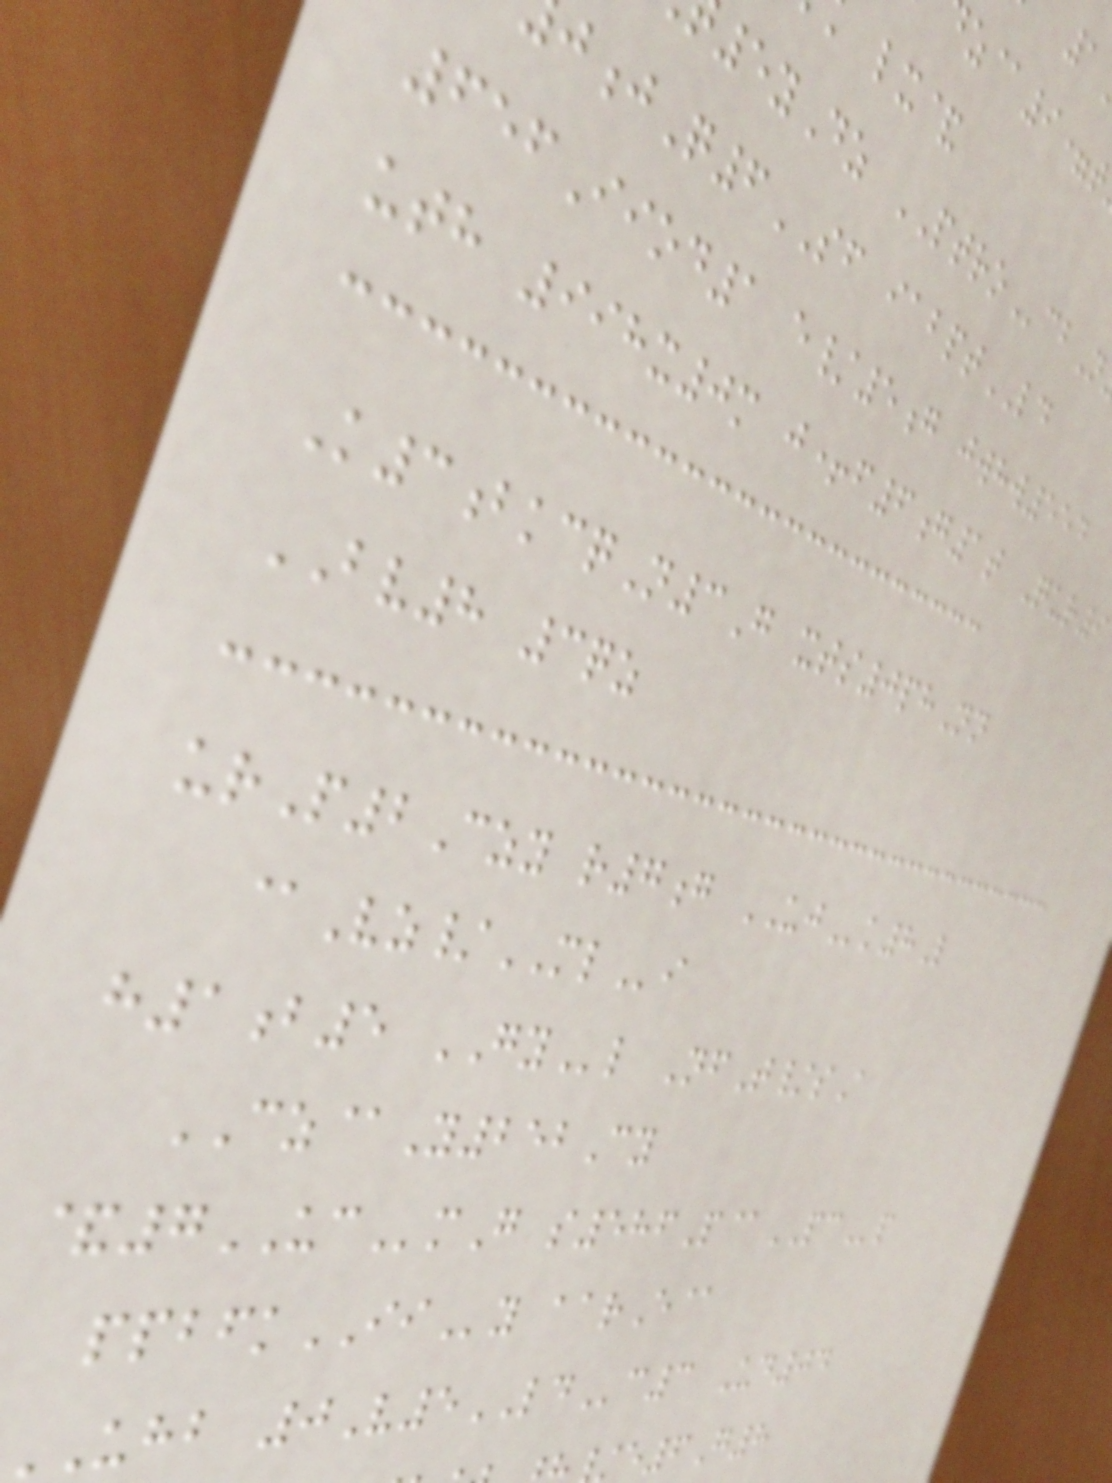lx&
5yDz PTROcbN
jQ6SF iabptLD
656Iiod1 e/5g jwhw554
uth 998x0m j+f6g1t Qur9
K3bkcqN3G xts0phNn
BV8 3qz
urP2Czy r7g UJk8L
@Vz/MLi
h1b5 GYl NfT/sA
CZ@Y252Cy
&7UCmG s586P@PCp
ppbfkIIy aarE@
uhb 0V5LDc3 Ud04
e6G8
